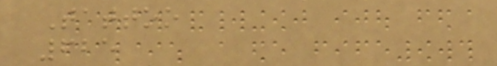Tattoo
625
